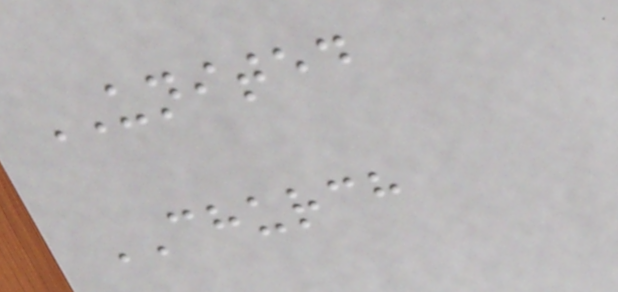UNITED
CHURCH
